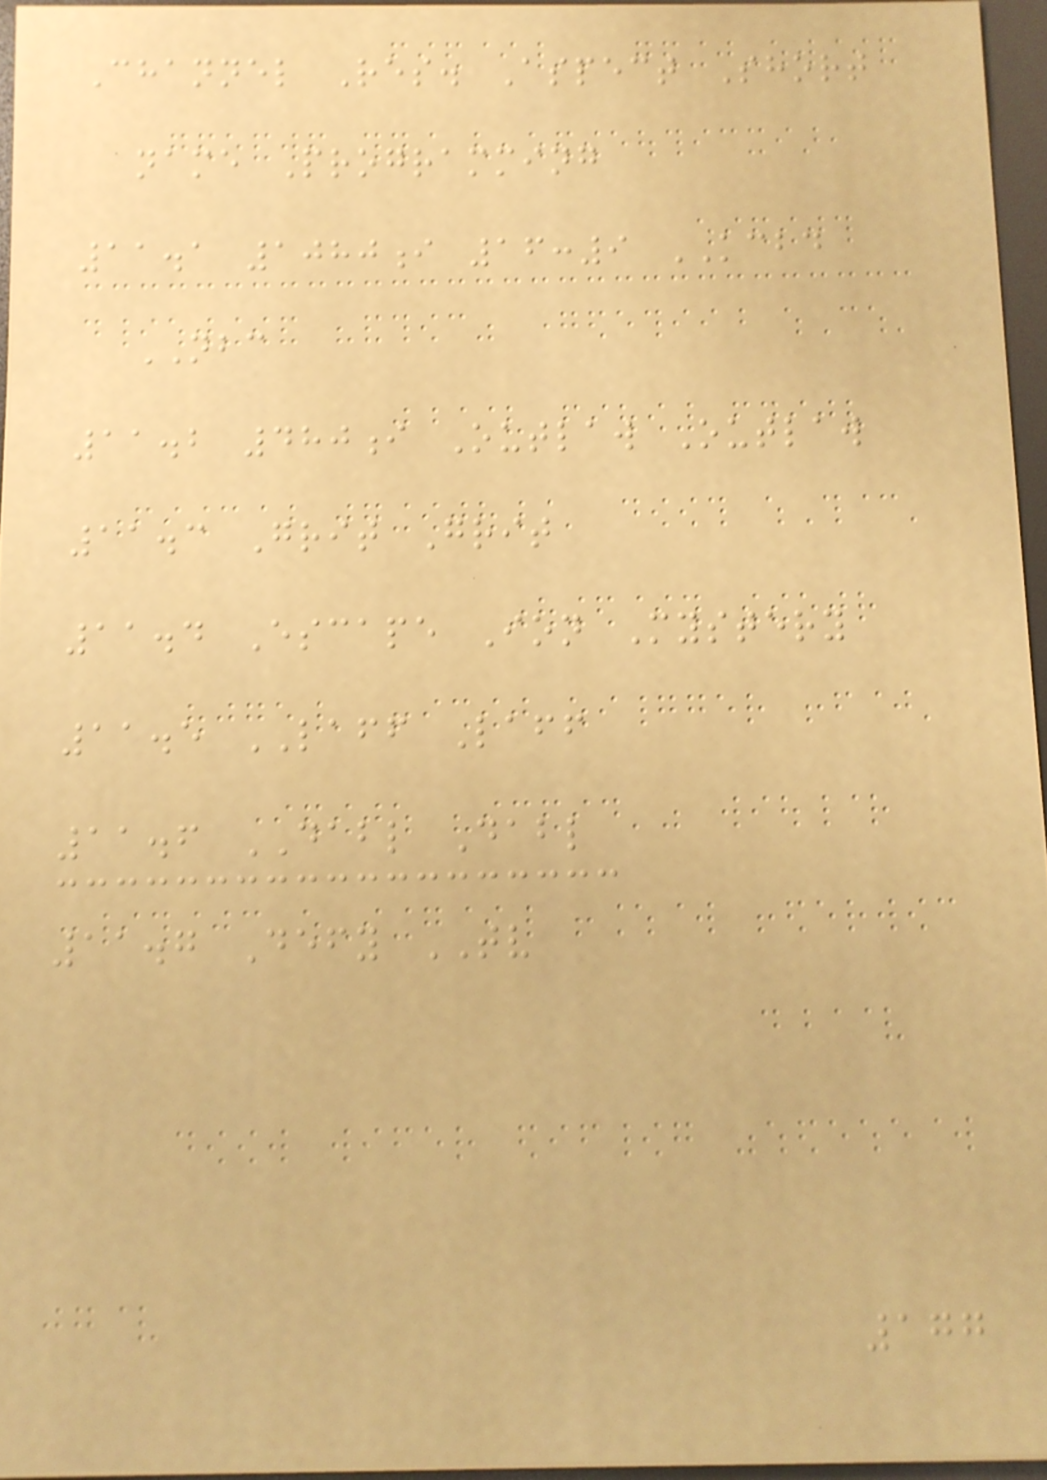Channel Res. Aspect Short
name Programming
11.1 1080i 16:9 KCBD
NBC
11.2 480i Outlaw Outlaw
11.3 Grit Grit
11.4 Escape Ion Mystery
11.5 LAFF Laff
11.6 DABL Dabl
11.7 Defy TV
177
